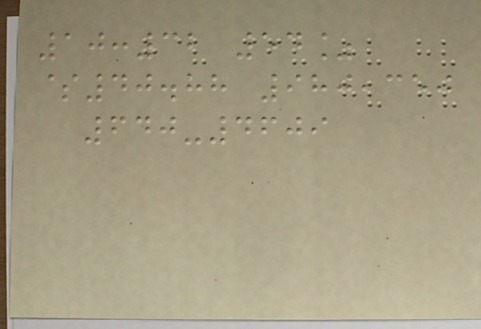10:32 54%
$40.88 980,350
640-4609
